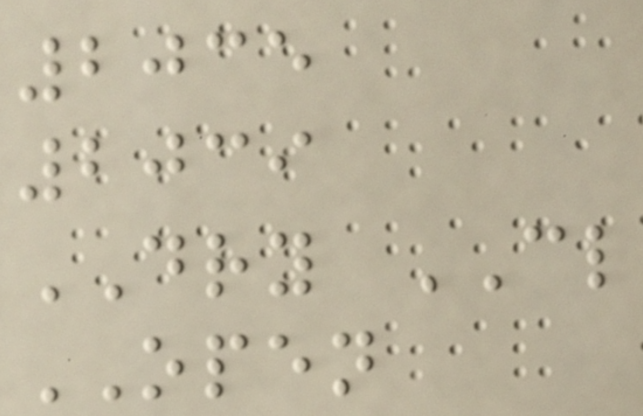2035
2039
DRY CL
OPEN
